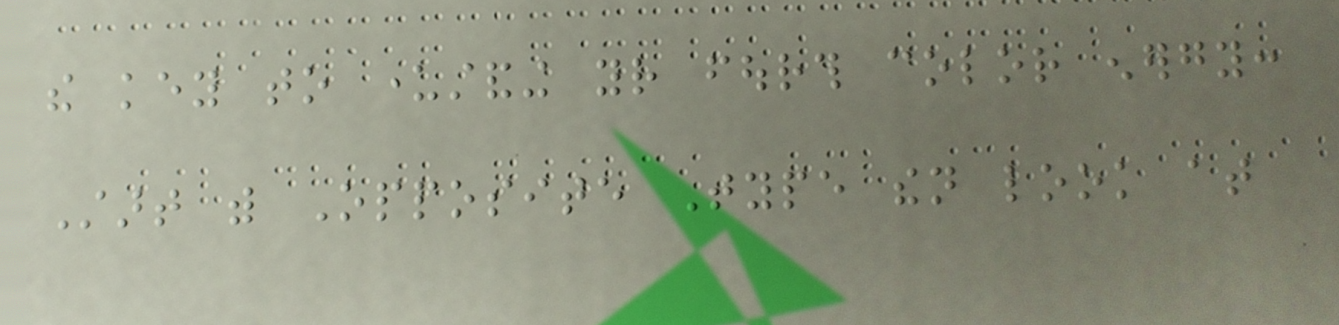the key to understanding your fourth color energy:
Start with Opposite Type then look at
